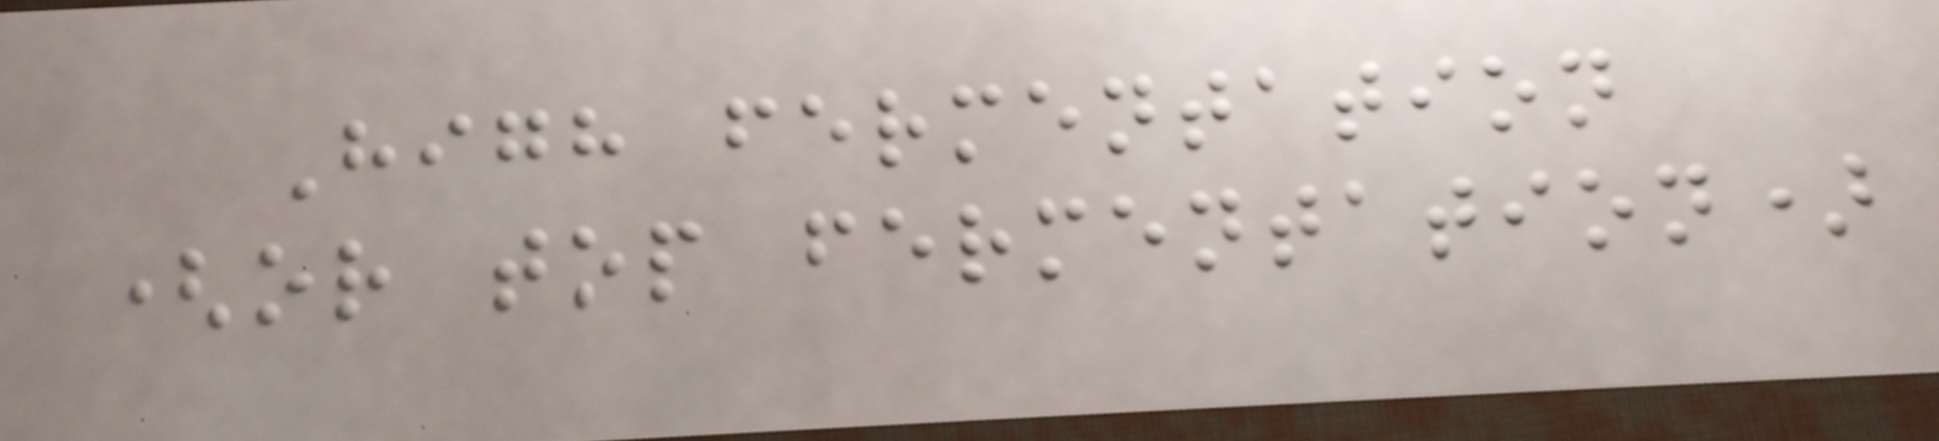High fermentation
(or top fermentation)
